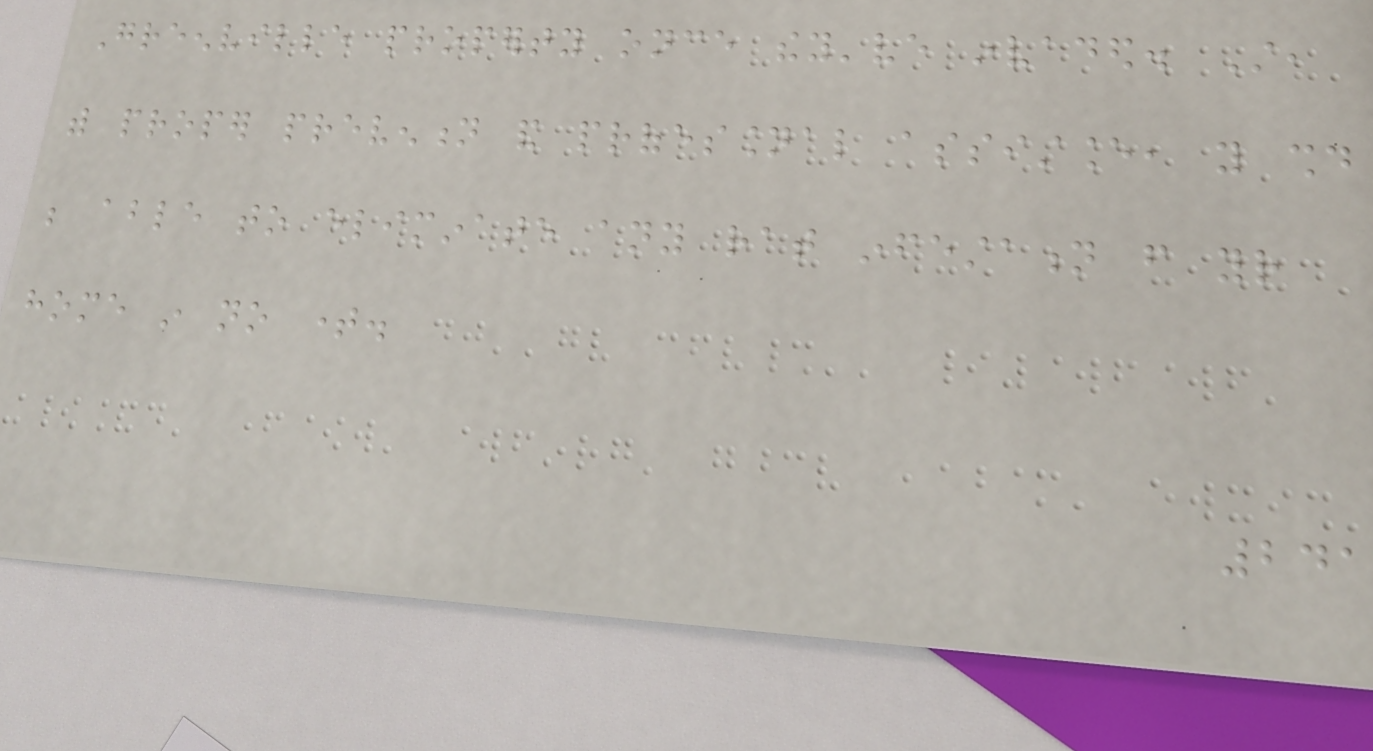Greenville property once they've invaded. Still,
with proper prevention and professional assistance, you should
be able to eliminate any rat infestation from your
home in no time.
241
